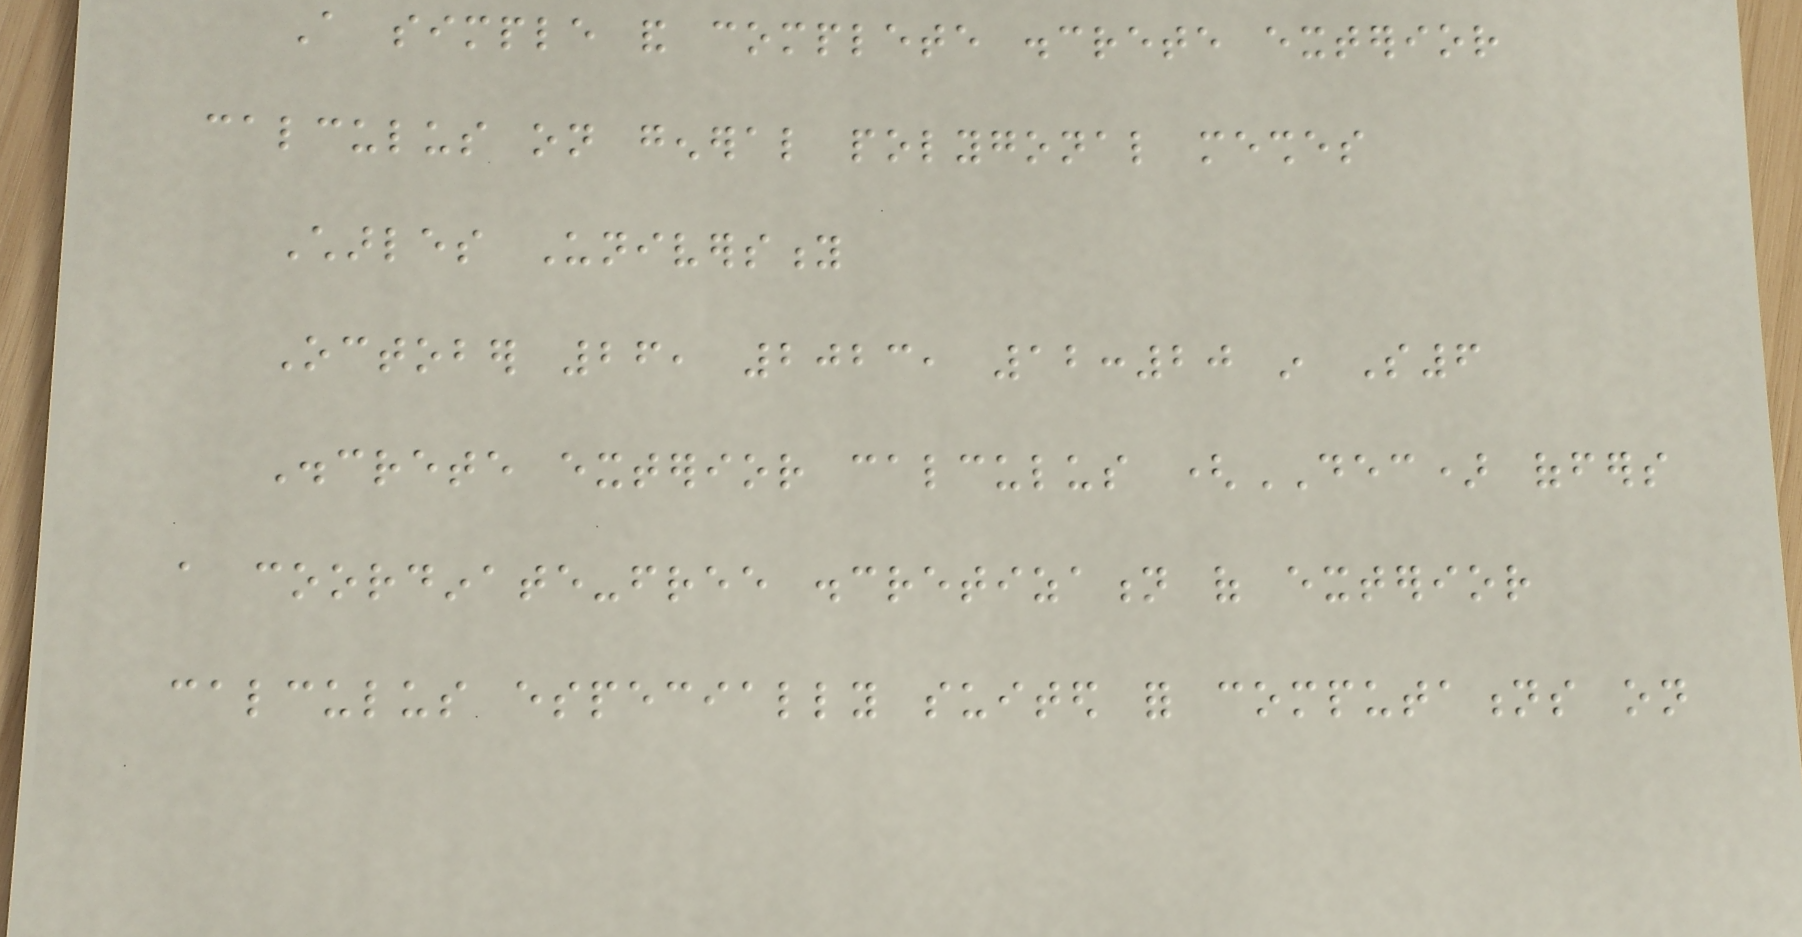A simple and complete discrete exterior
calculus on general polygonal meshes
Charles University
October 26, 2023, 12:20 in S6
Discrete exterior calculus (DEC) offers
a coordinate-free discretization of exterior
calculus especially suited for computations on
